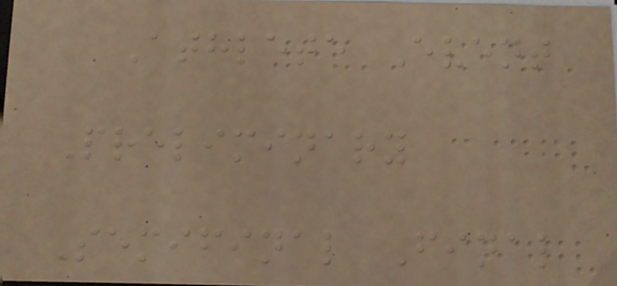Athlete Event
Preliminary
Semifinal Final
